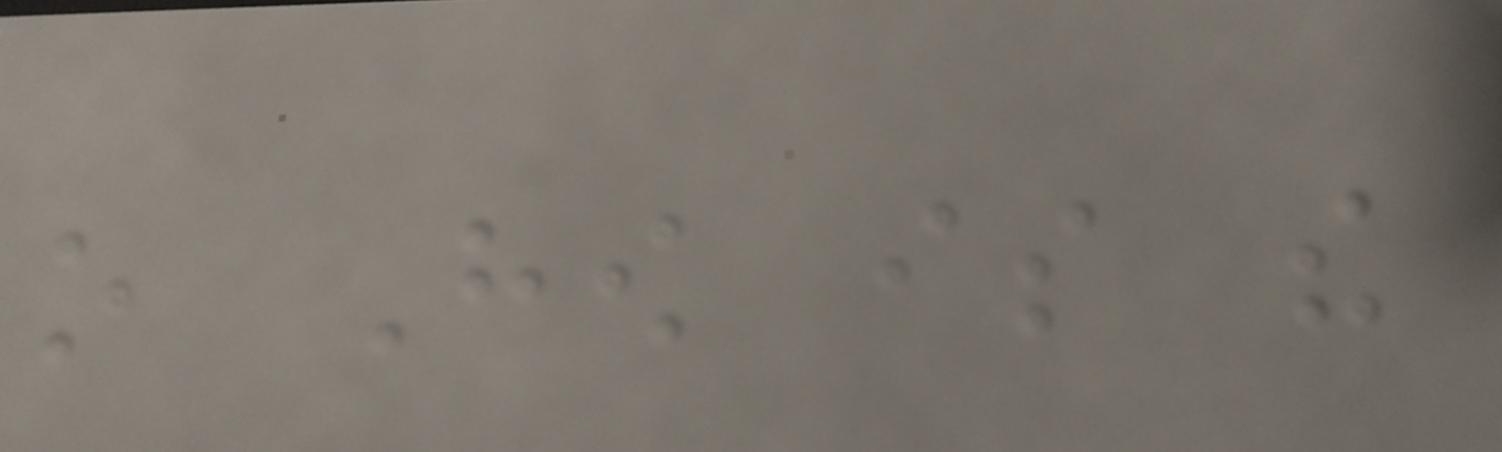o How is the
